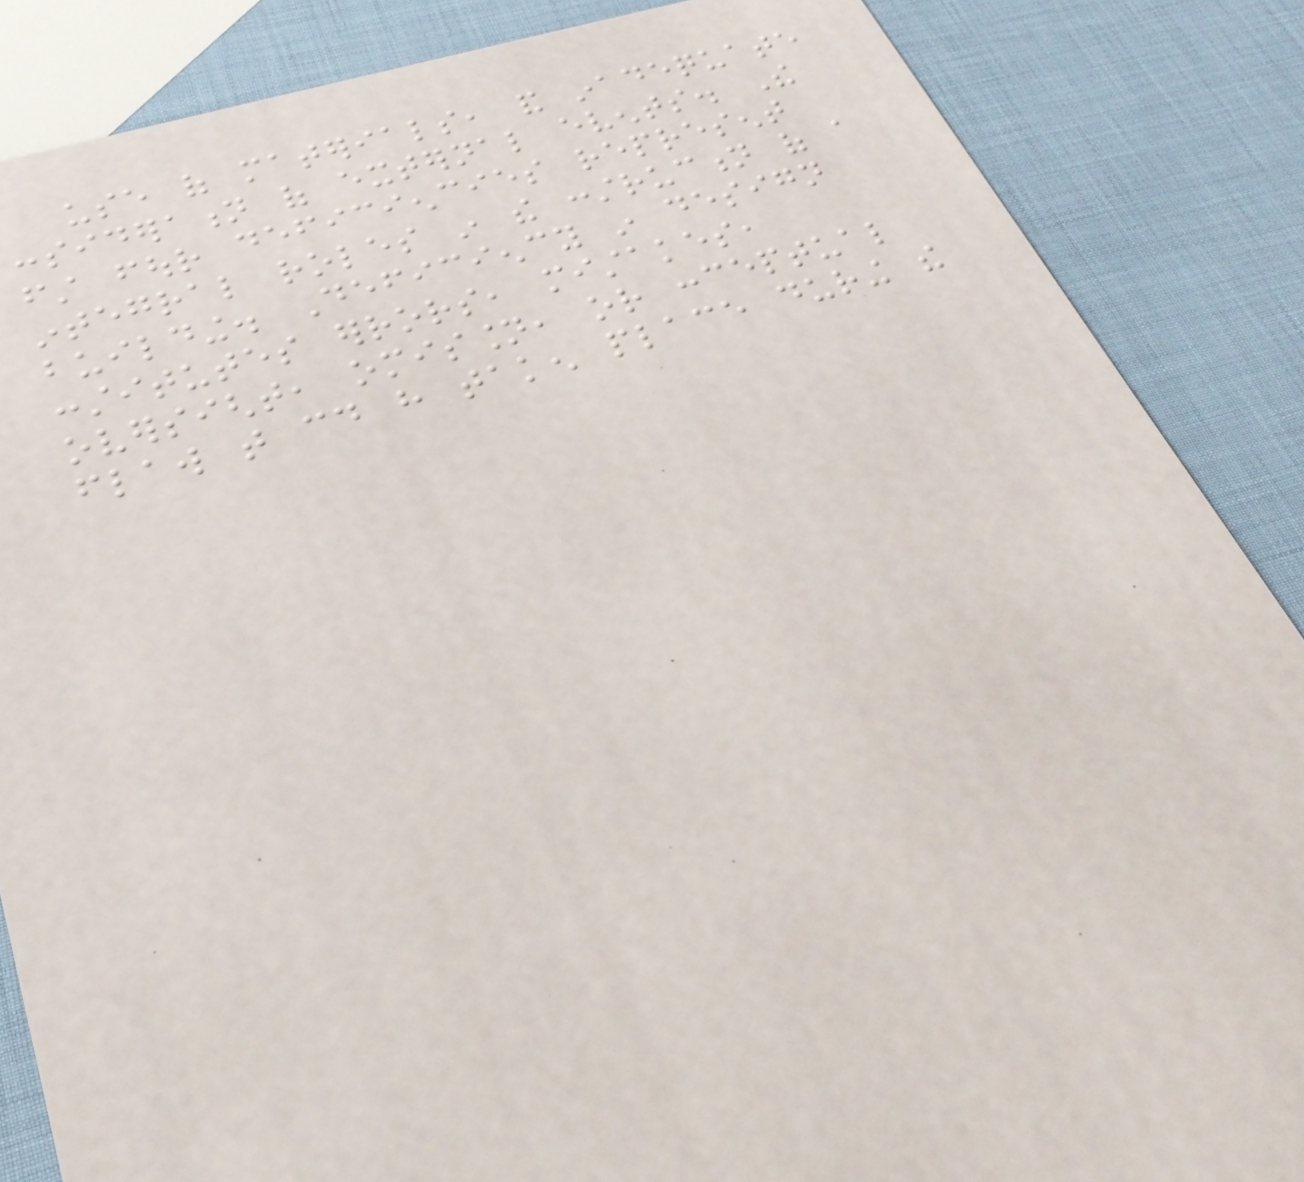use of materials, and inadequate
consideration of external events. The
first four deficiencies represent
integral roles in the construction of a
building. Deficiency in design
constitutes errors, mistakes,
oversight, omission, or conceptual
flaw that could have taken place during the
